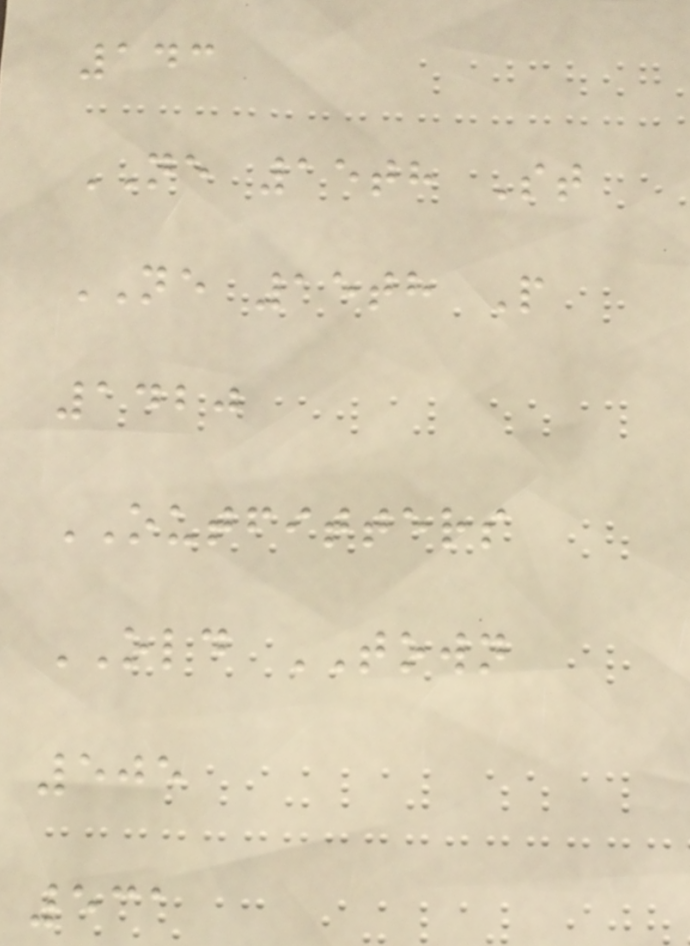143
NE 15th St
NE 15th P
1420
OUTFITTERS
OLD TOWN
505
531
